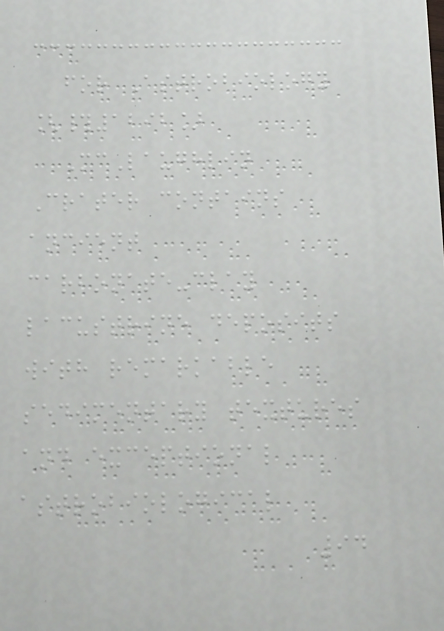for Astrobiology
[#1292]
McLaughlin
Crater contains
ancient
carbonate-clay
lacustrine deposits
with remarkable
sedimentary textures
and exceptional
astrobiological
94
